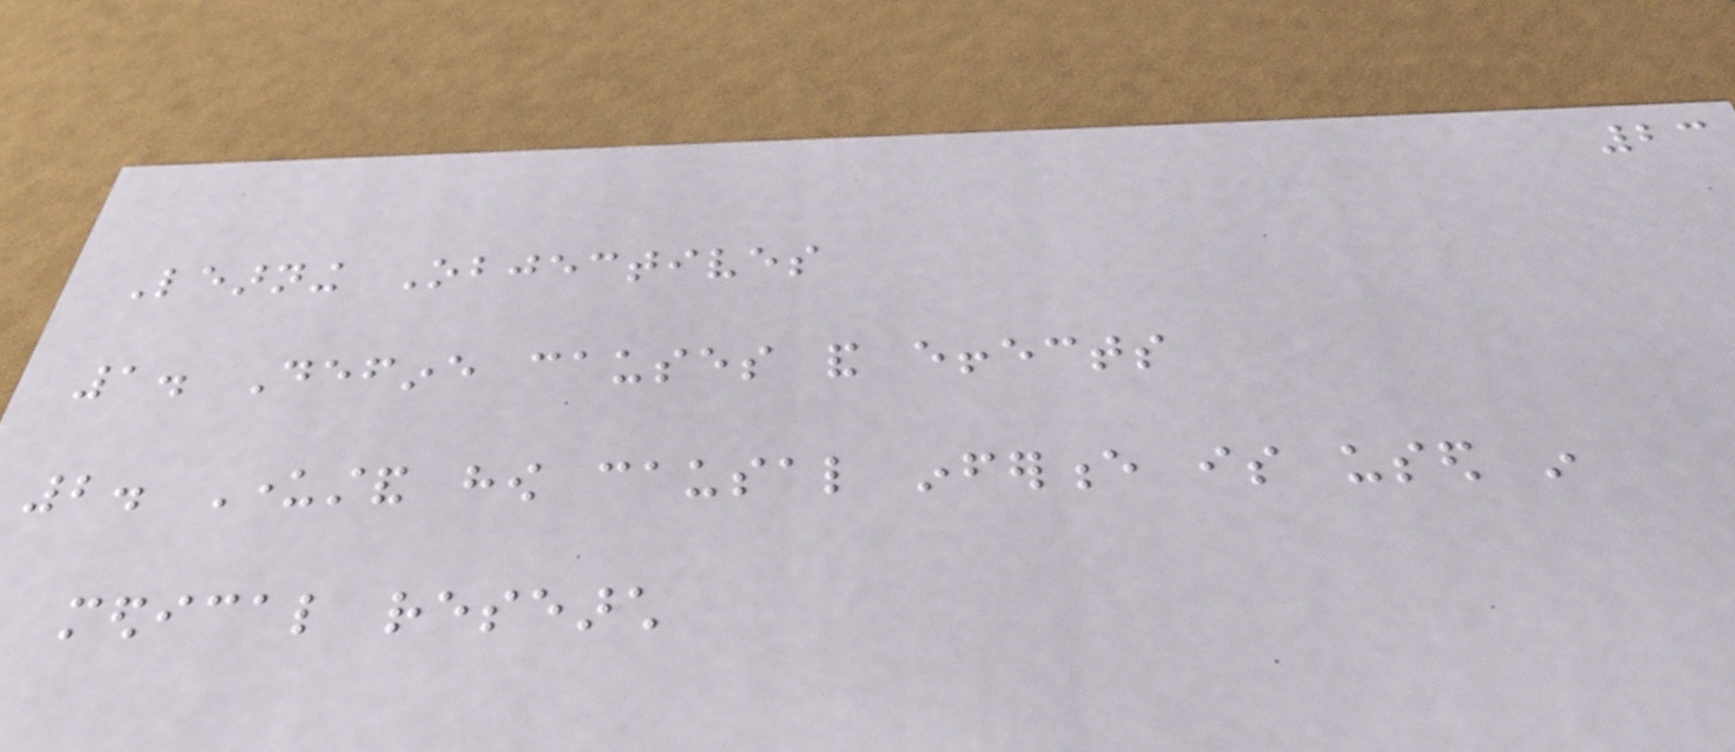23
Learning Objectives
1. Define causes and effects
2. Understand how causal inference is used in
medical research
